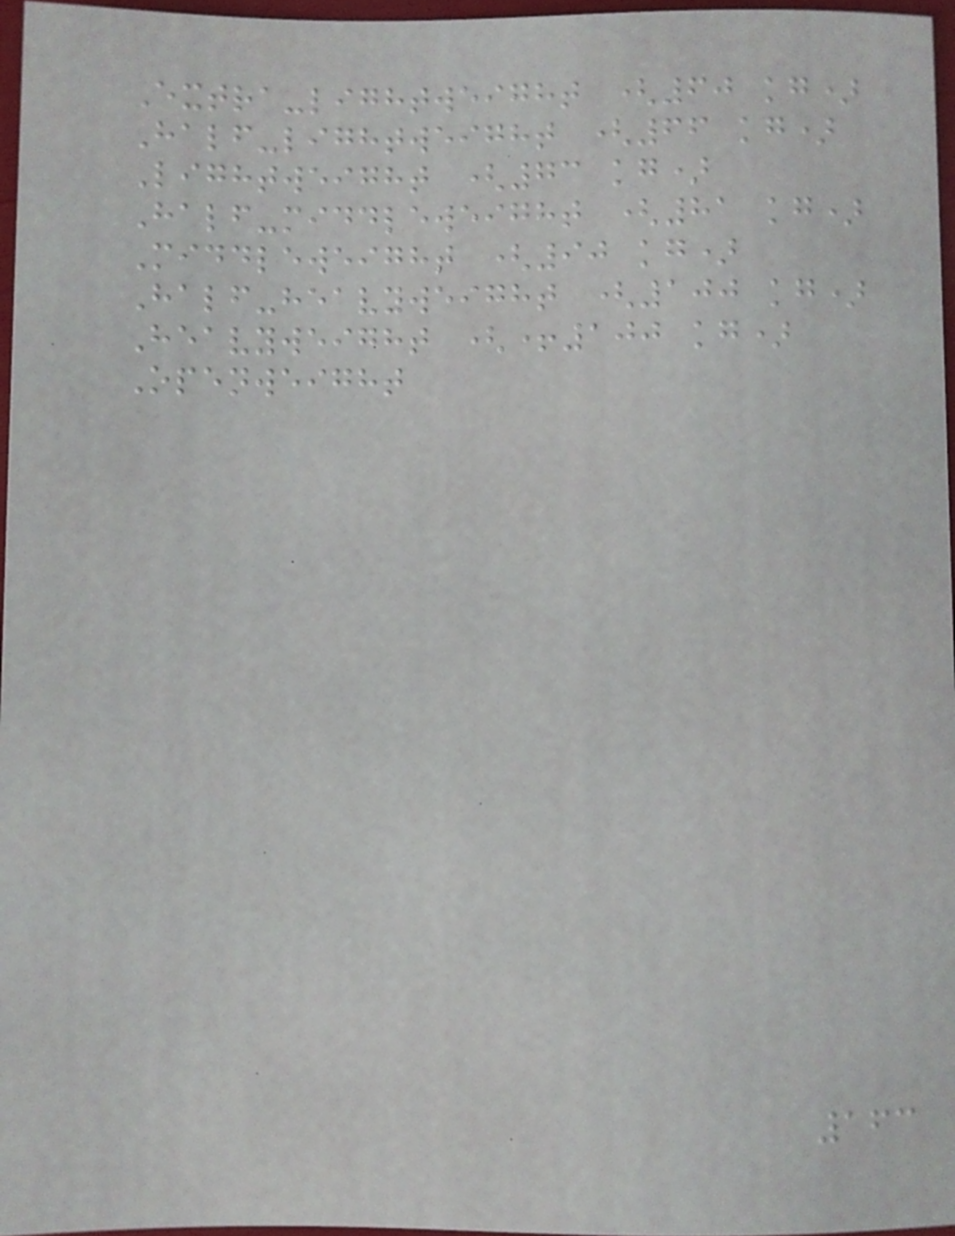Extra-lightweight (60 kg)
Half-lightweight (66 kg)
Lightweight (73 kg)
Half-middleweight (81 kg)
Middleweight (90 kg)
Half-heavyweight (100 kg)
Heavyweight (+100 kg)
Openweight
163
